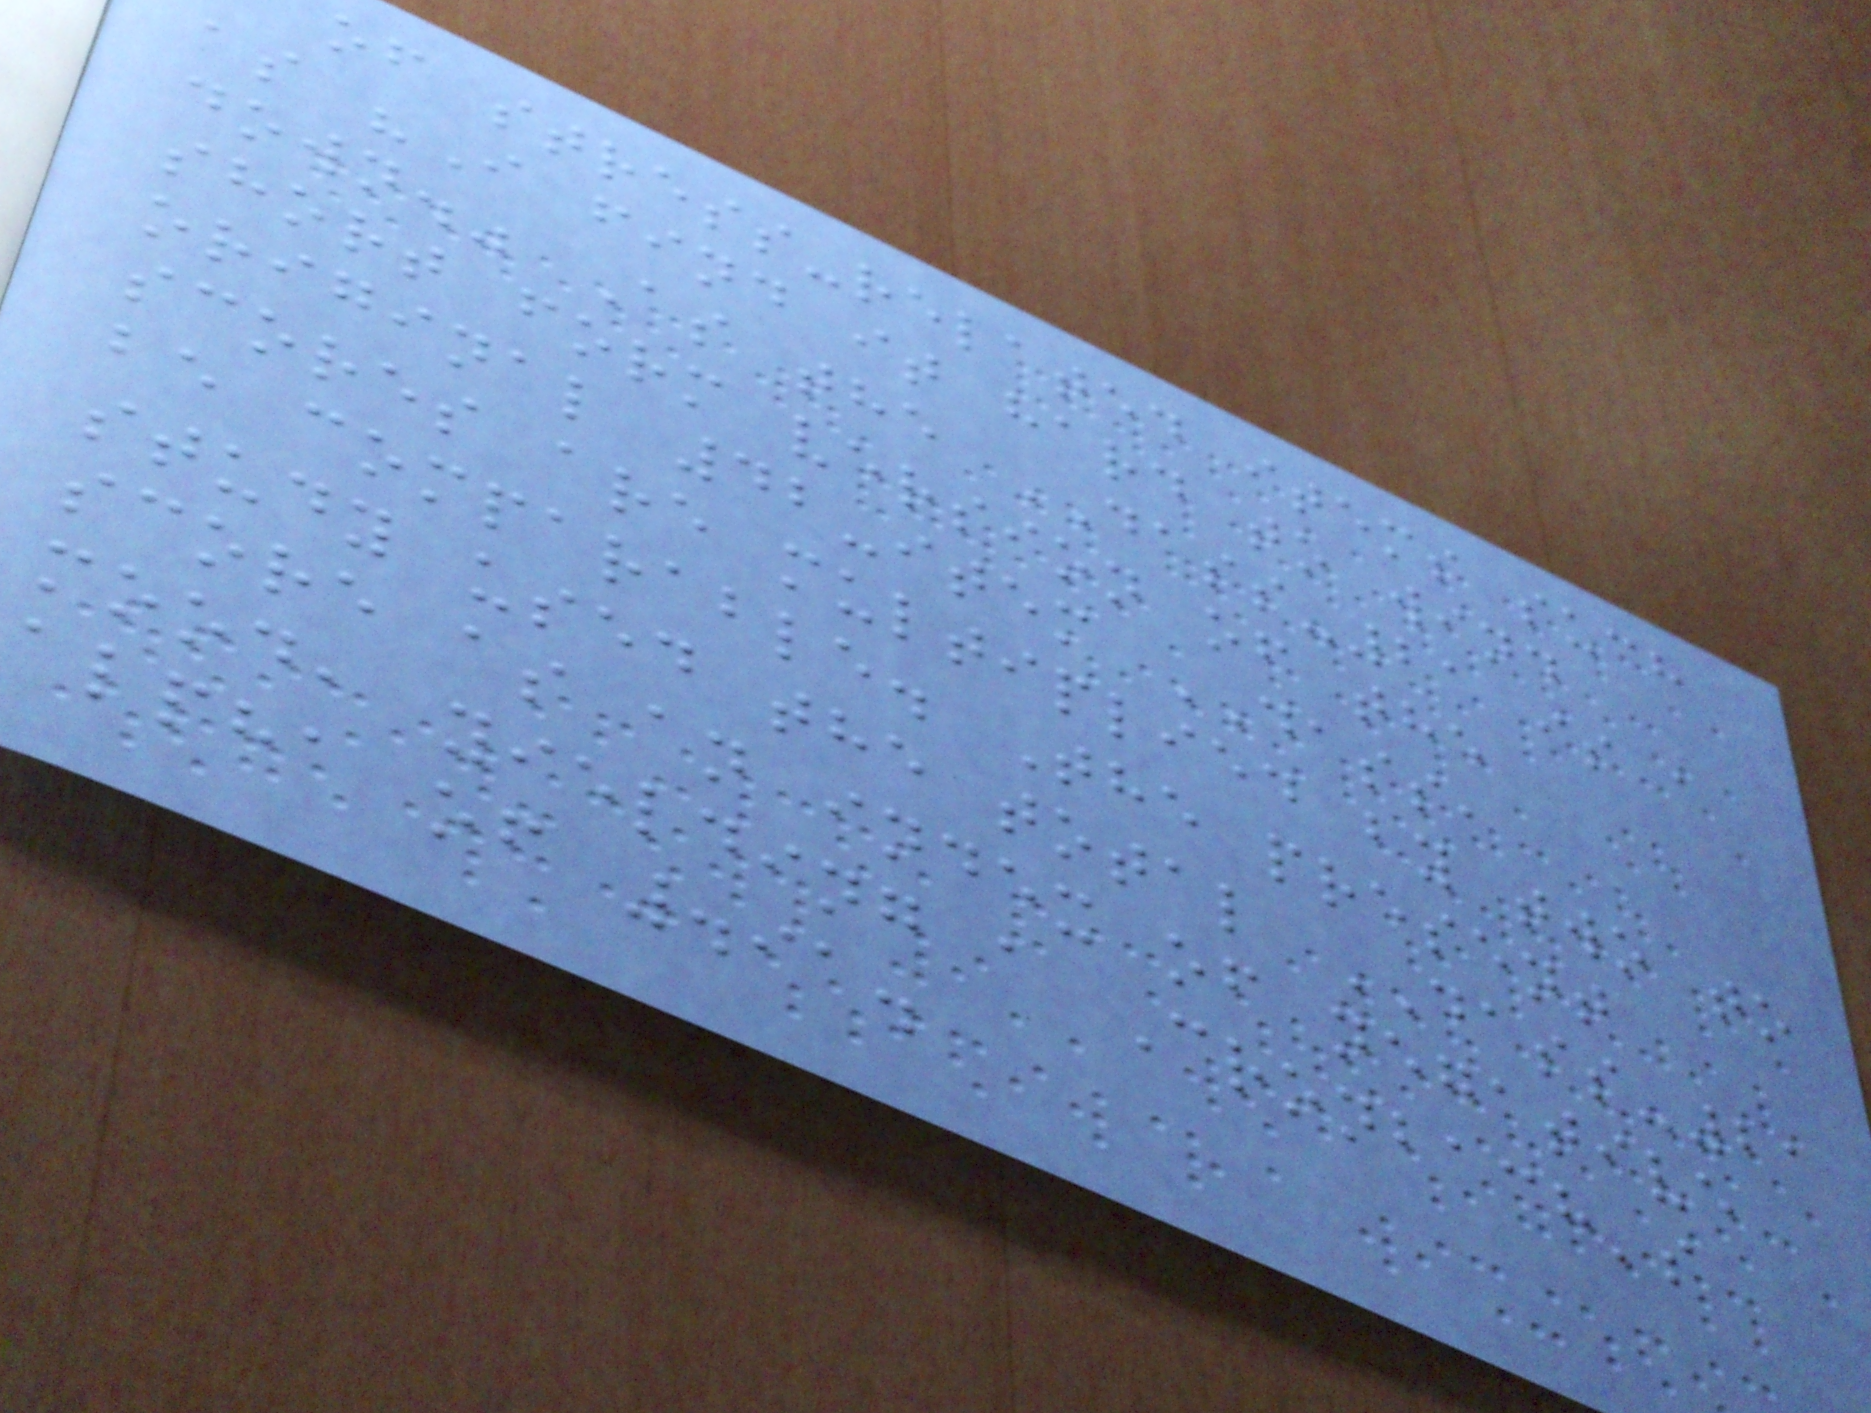of stress-related items such
as "I find it hard to wind
down." As the DASS-21 is a
short form version of the
original 42-item DASS,
scores are multiplied by two to
be comparable. The present
study used the total DASS-21
score as an index of negative
mood, yielding a Cronbach's
alpha of .91.
